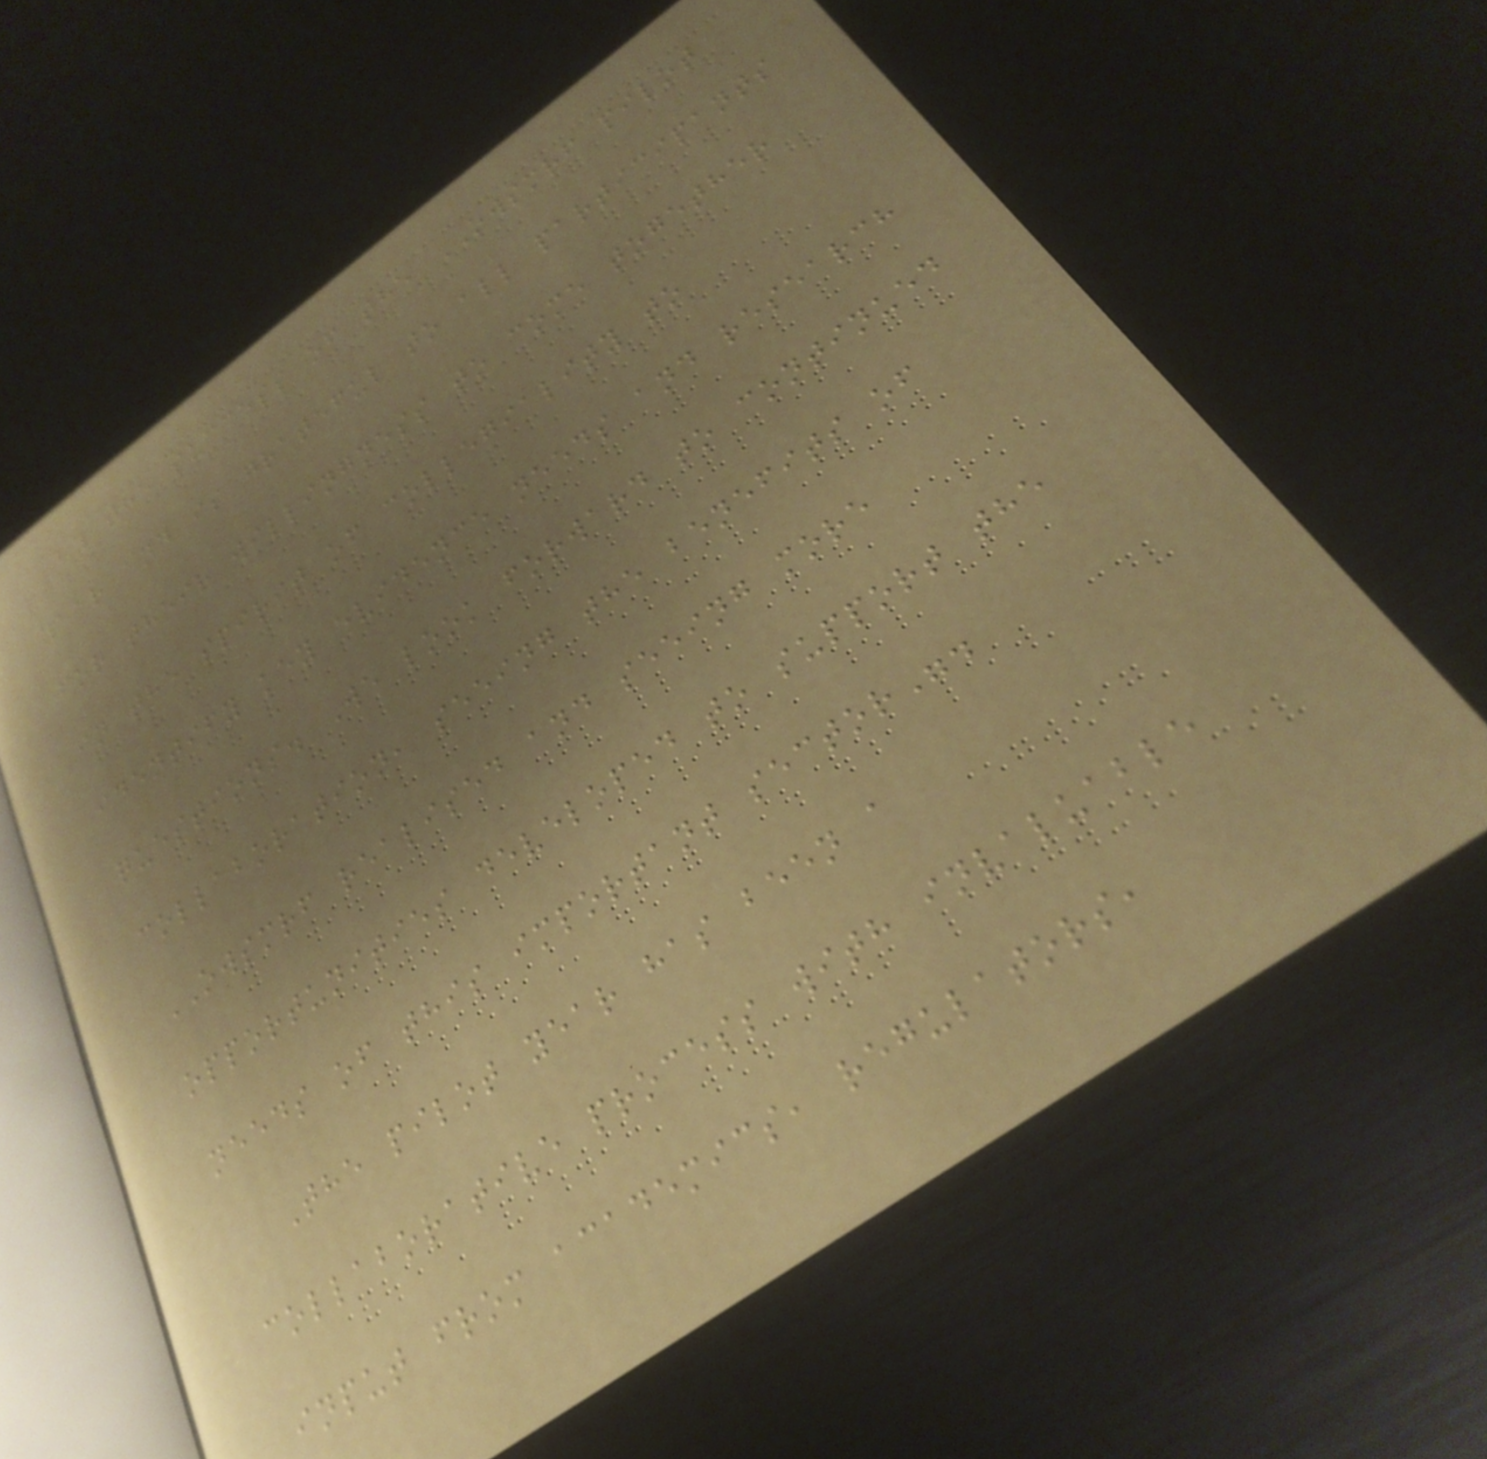by the success of the OWSMRF pilot
year and is grateful to all participants
for their willingness to come together
in the spirit of collegiality to
identify key evidence needs and research
questions. We look forward to continued
collaboration, seeing the benefits of
OWSMRF realised and seeing more
opportunities developed to support the
needs of this important sector".
The pilot year has been a
collaborative process with invaluable
input from academics, regulators,
